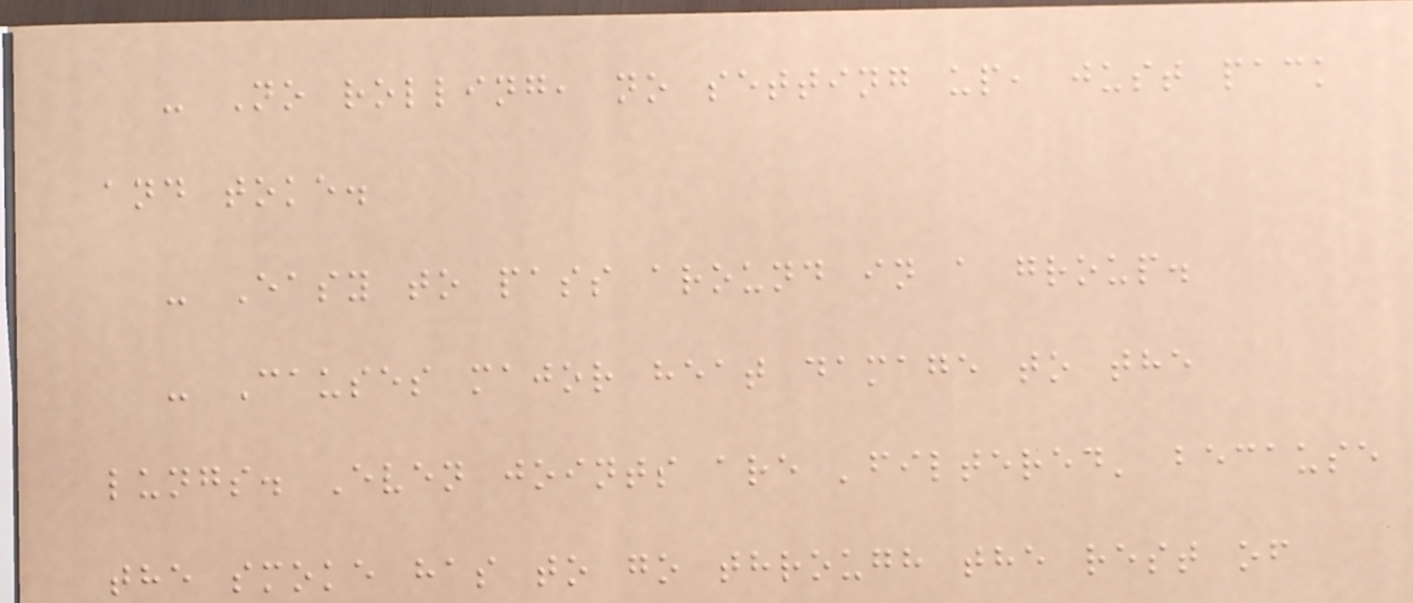- No rolling, no setting up, just pack
and toke.
- Easy to pass around in a group.
- Causes major heat damage to the
lungs. Even joints are 'filtered' because
the smoke has to go through the rest of
